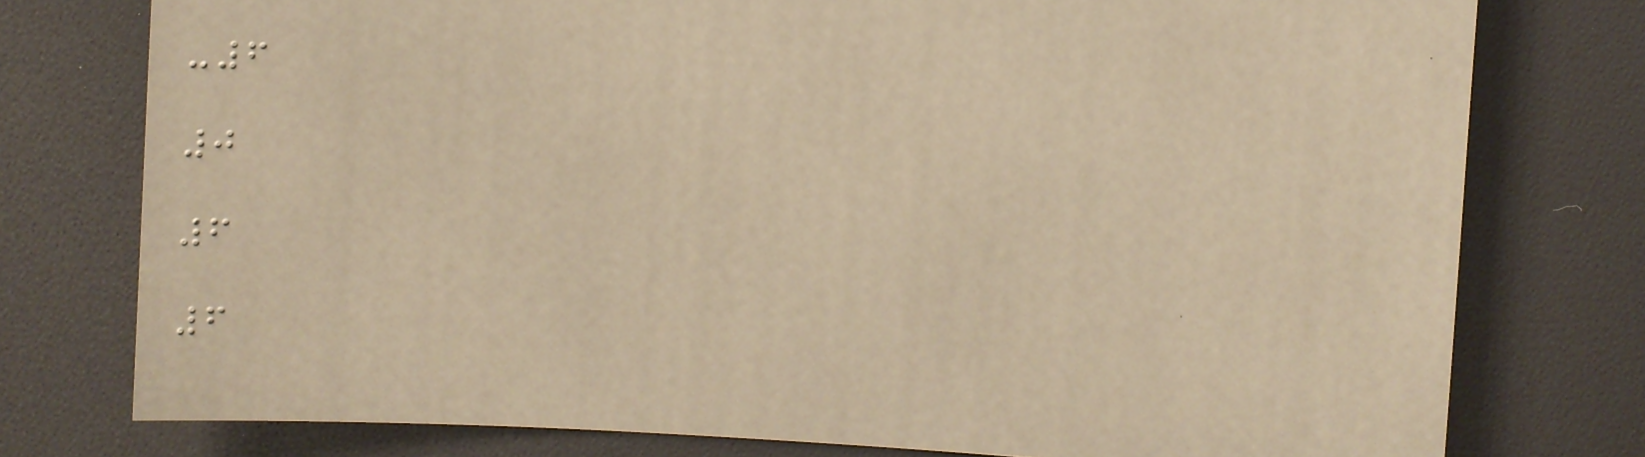-6
0
6
6
